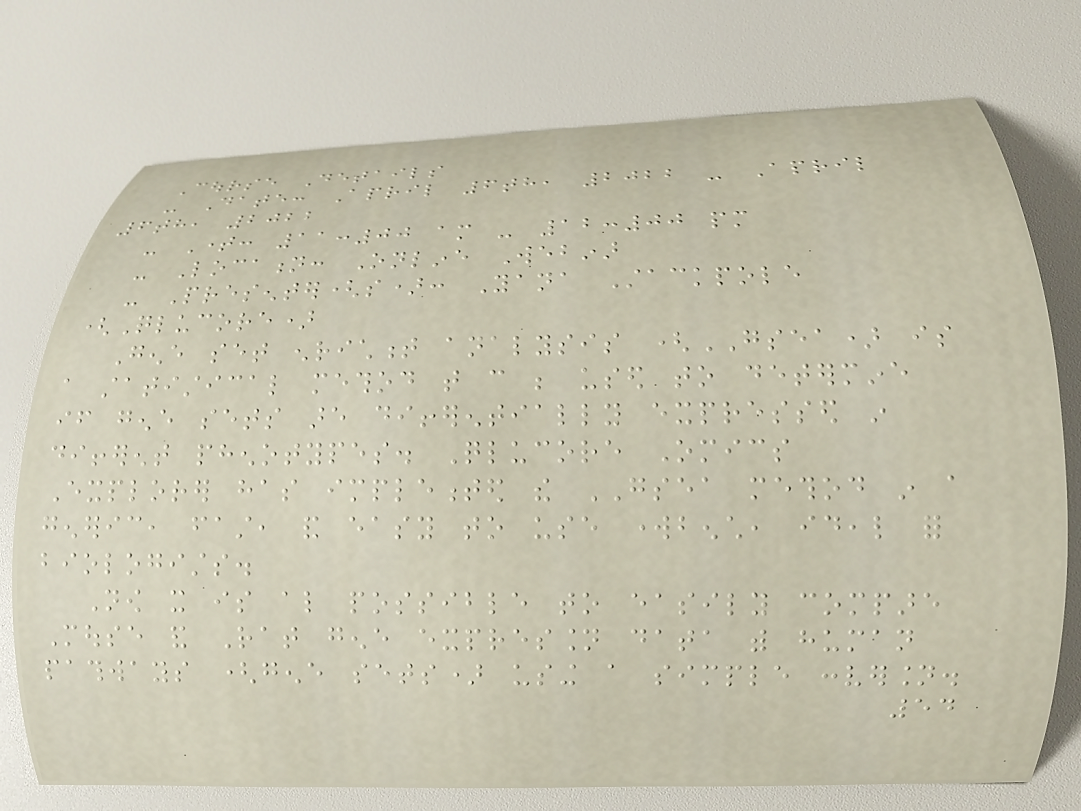Course Details
- Date: April 6th, 2022 - April
6th, 2022
- Time: 11:00 am - 12:00 pm
- Location: Online Webinar
- Presenter(s): Yana Stackpole
(Qlucore)
Gene set enrichment analysis (GSEA) is
a statistical method that can be used to determine
if gene sets are differentially expressed in
different phenotypes. Qlucore Omics
Explorer has implemented the GSEA method in a
generic, fast, and easy to use workbench, ideal for
biologists.
Now it is also possible to easily compare
Mouse and Rat gene expression data with human
pathways (gene sets) using a simple conversion.
54
